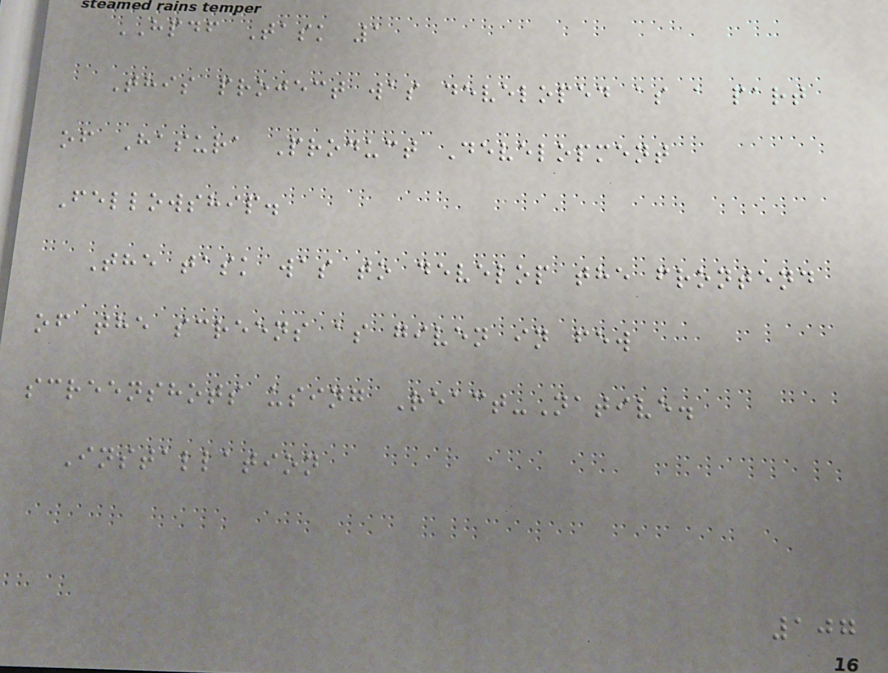HPDF Task 1
This project was developed as a part
of Hasura Product Development
Fellowship.
The task was to develop the frontend
of the screens as given in few
screenshots using React-Native.
Installation
107
